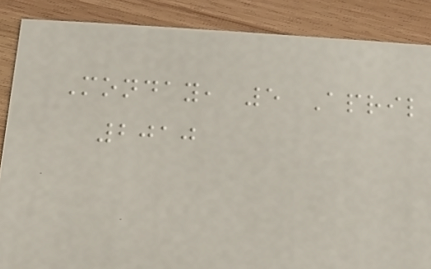Monday, 5 April
2010
